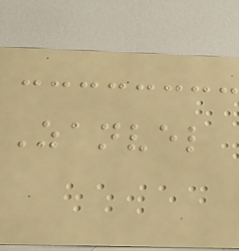Zanvel
